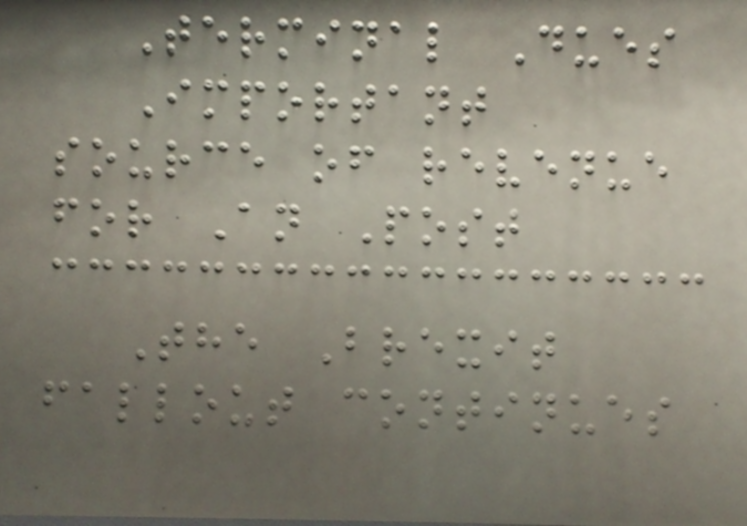Terminal Dues
Important
source of revenue
for An Post
The Brexit
fallout continues
